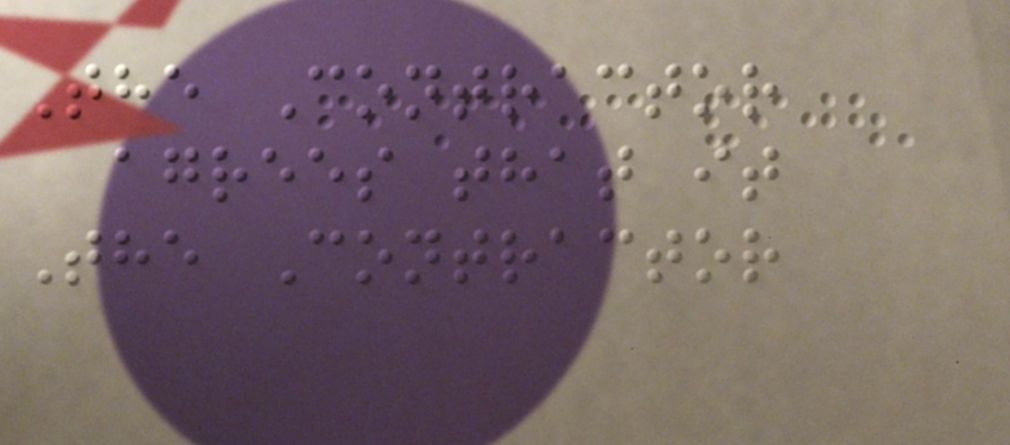The Contractor
agrees that it
The Contractor
